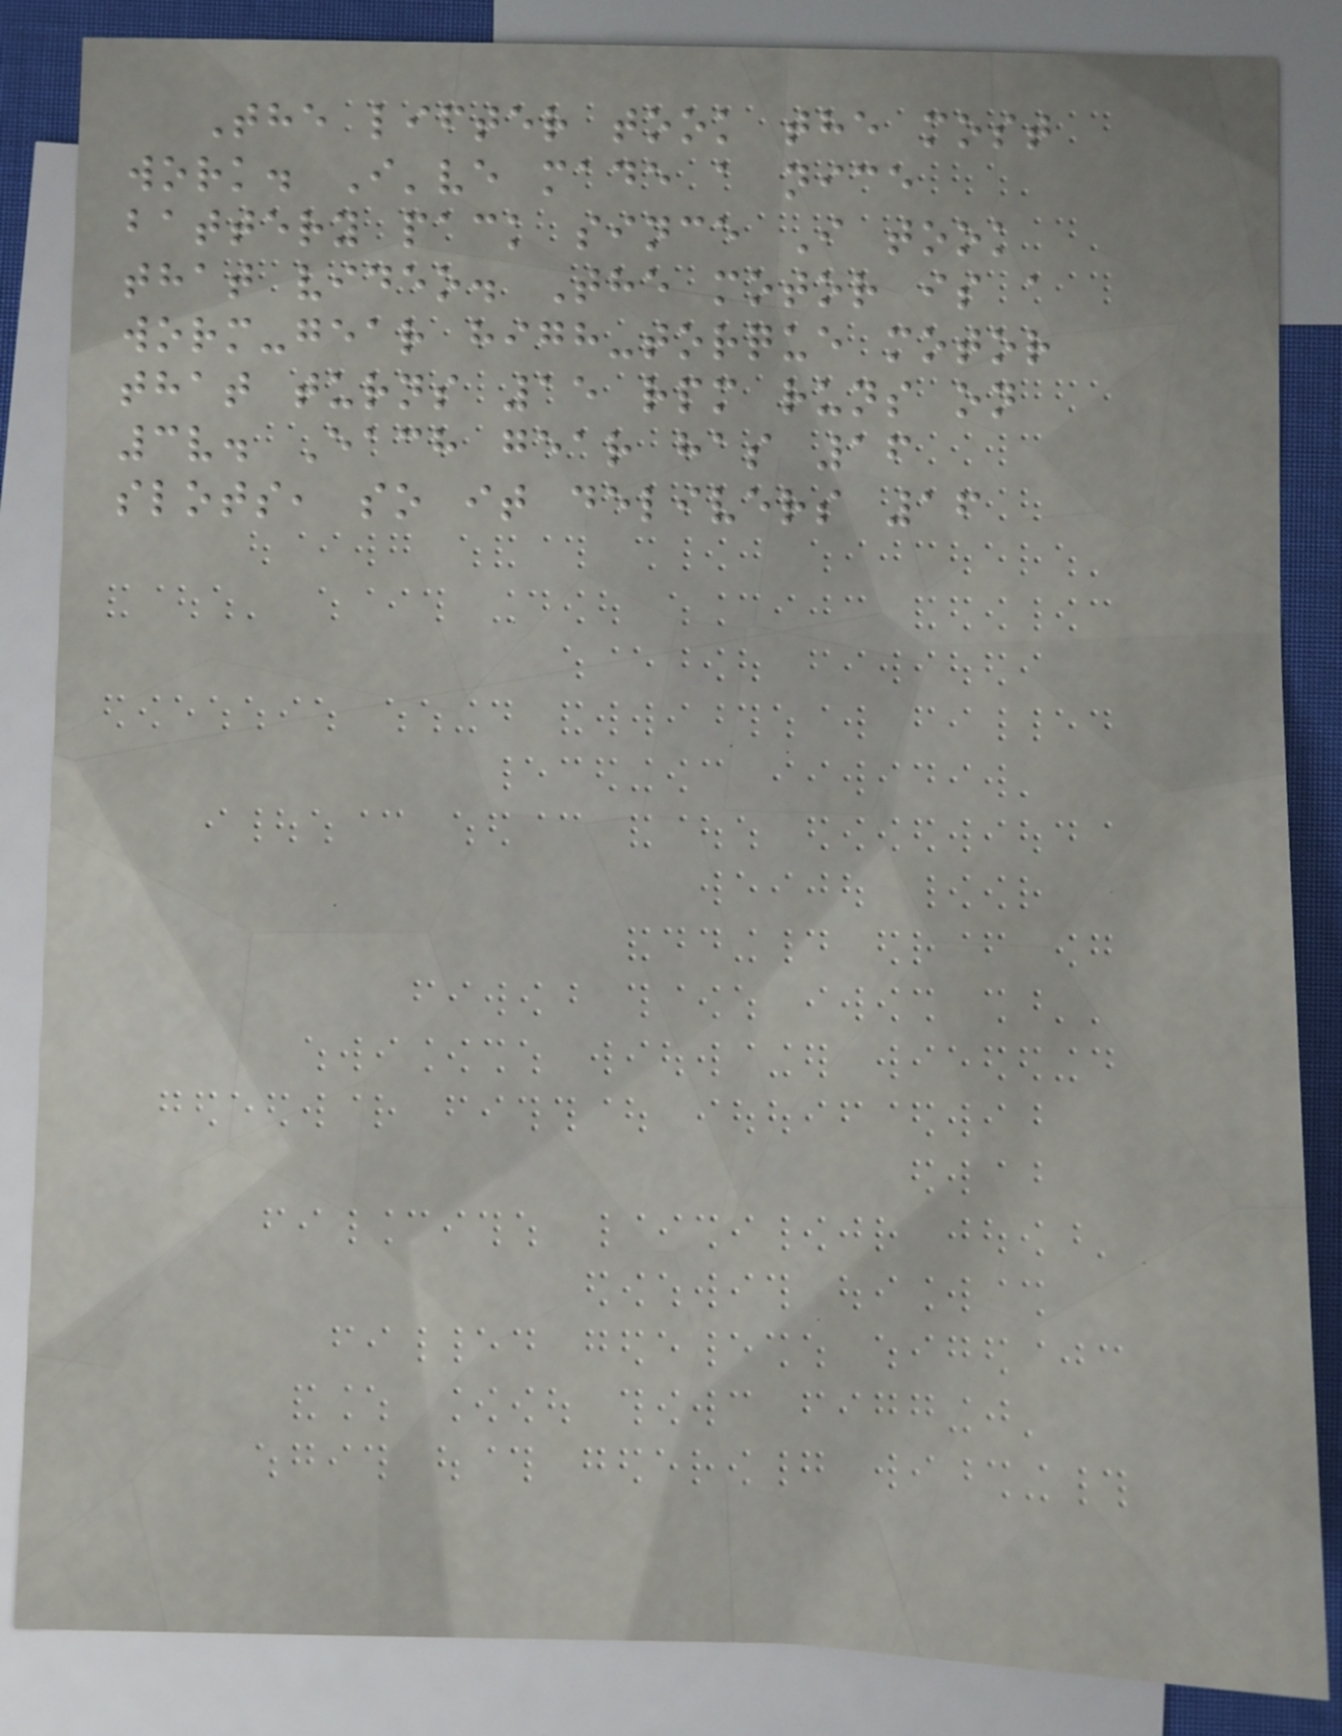The lifter took the most
work. I've made a nice
battery pack since I took
that video. The motor is a
worm-gear high-torque motor
that turns 15 rpm runs on
3v. Each gear has 16
slots, so it delivers 16
